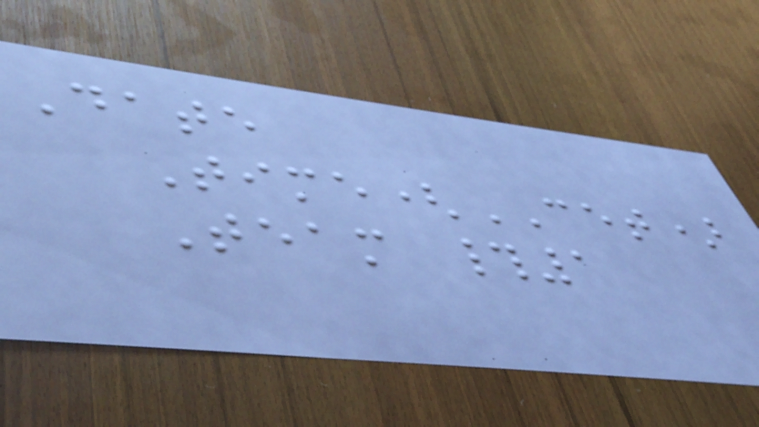Date
Time(CET)
Team #1
